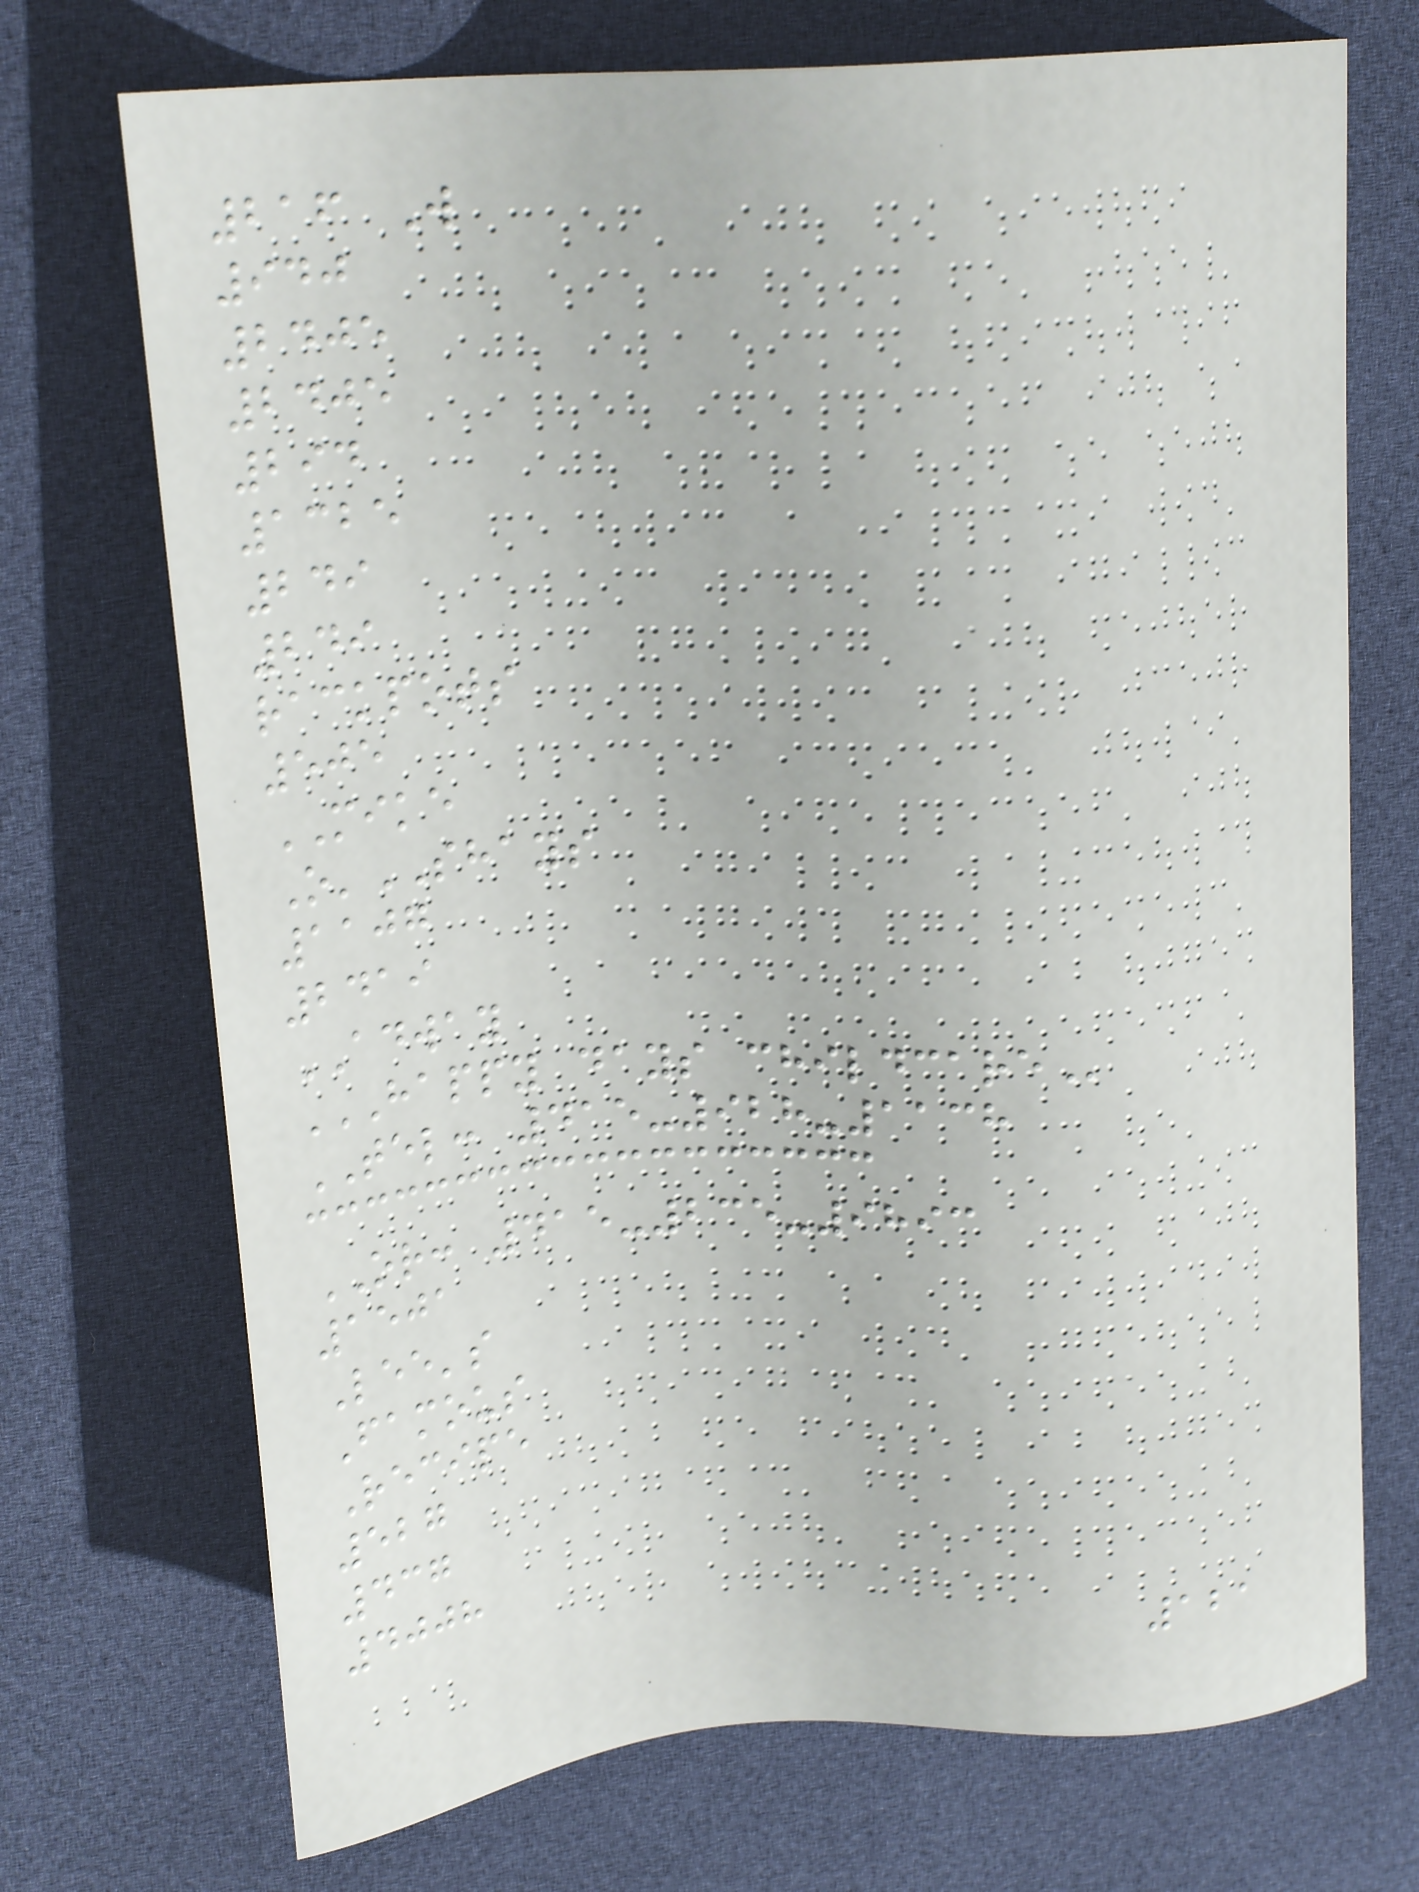216 W
940
2405
2405
294
1325
249
249
rackpots
505
MIKE
O'SHAYS
1107
2419
ADWAY
HAPPY DAYS CHILDCARE
TEL: 415-928-1138
OR: 415-235-9893
1501
Lee's
Famous
Recipe
527
437
4008
121
